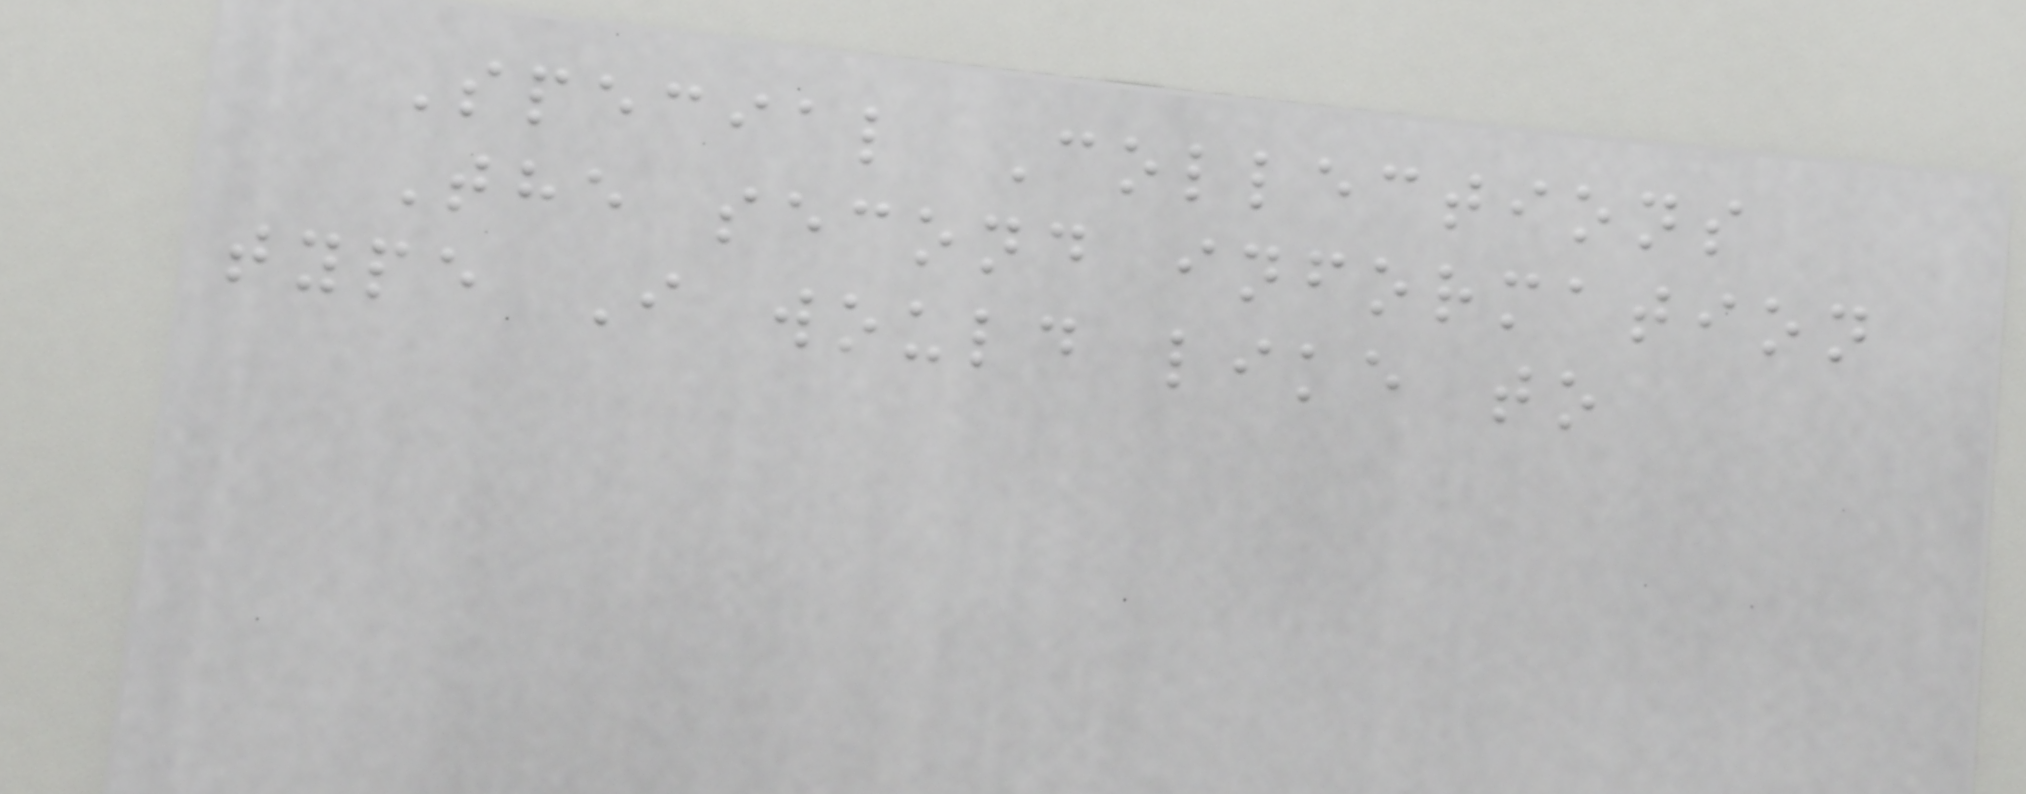Special Collections
The second information
type I would like to
